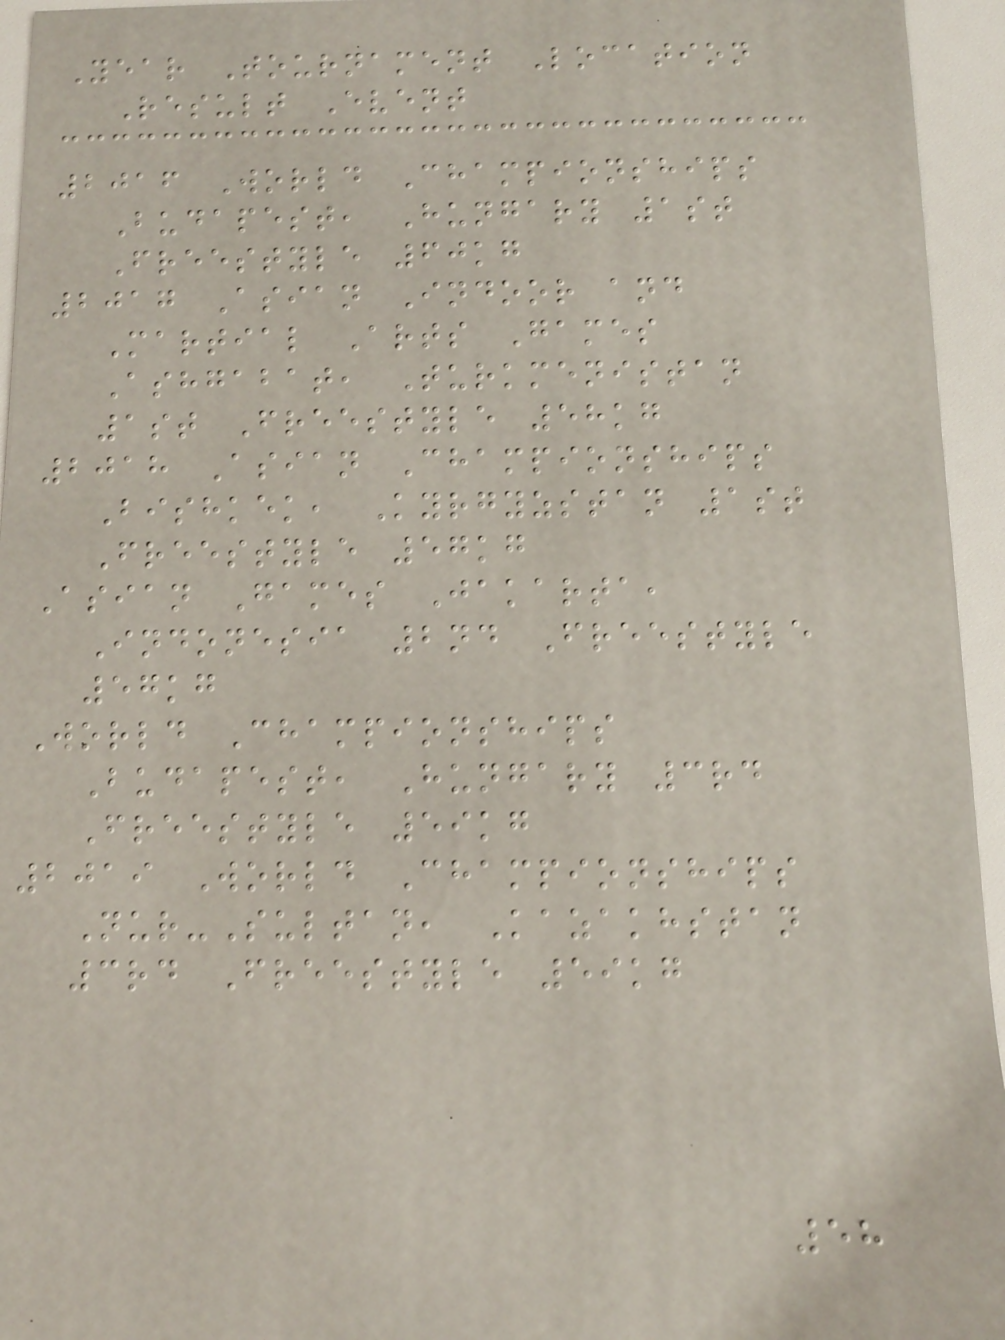Year Tournament Location
Result Event
2016 World Championships
Budapest, Hungary 1st
Freestyle 60kg
2017 Asian Indoor and
Martial Arts Games
Ashgabat, Turkmenistan
1st Freestyle 58kg
2018 Asian Championships
Bishkek, Kyrgyzstan 1st
Freestyle 57kg
Asian Games Jakarta,
Indonesia 2nd Freestyle
57kg
World Championships
Budapest, Hungary 3rd
Freestyle 59kg
2019 World Championships
Nur-Sultan, Kazakhstan
3rd Freestyle 59kg
58
